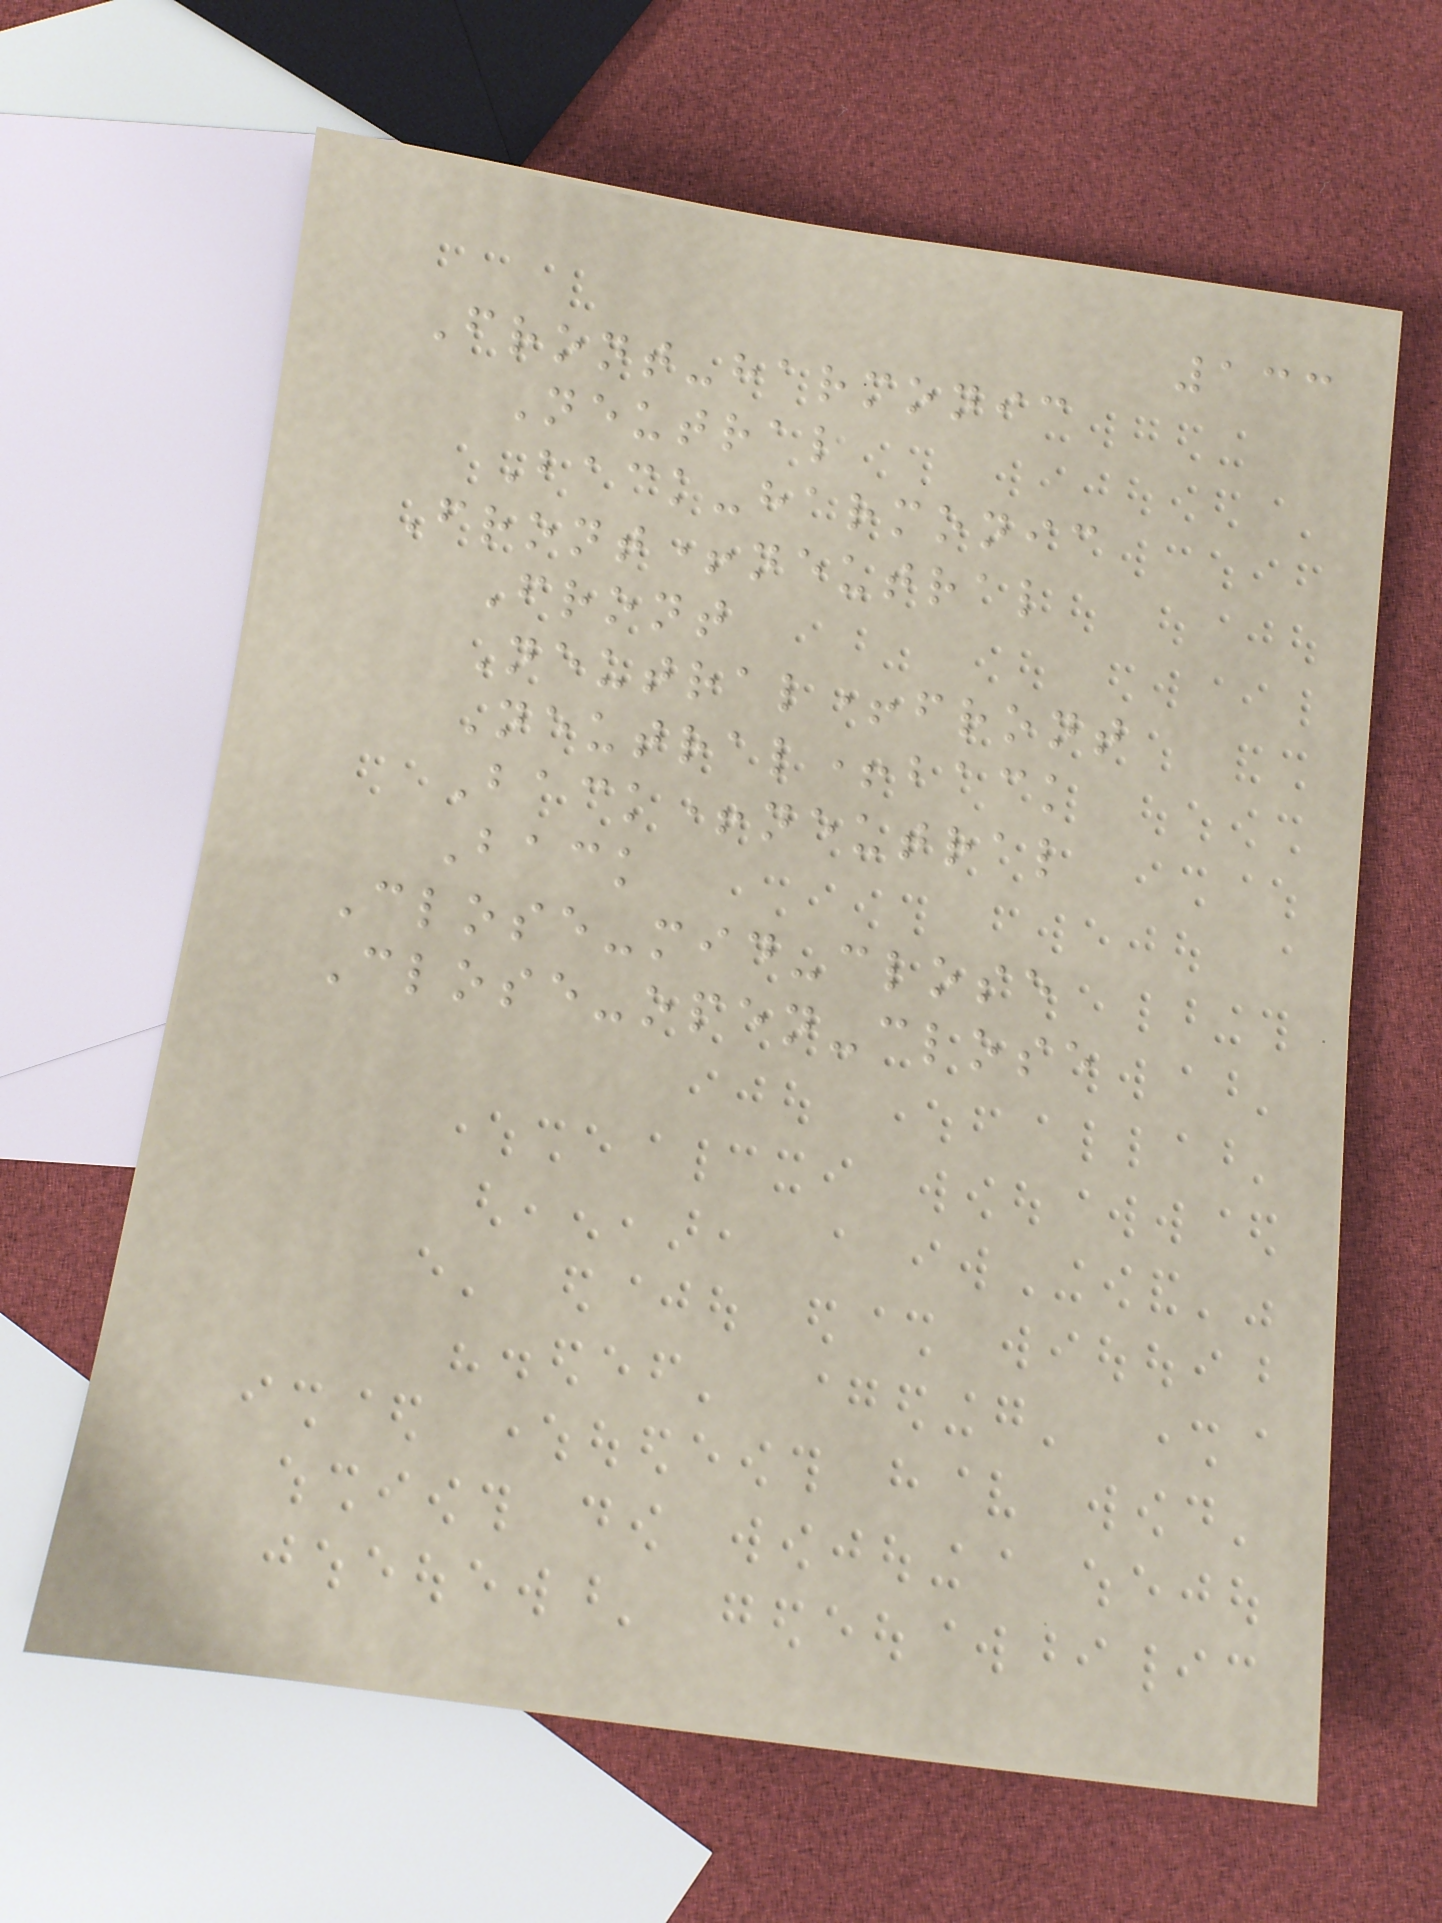133
Front-harmonic
Neutral
Back-harmonic
Front+neutral
Front
Neutral+front
Neutral+back
Back+neutral
Back
Close-mid-close
Close-open-close
